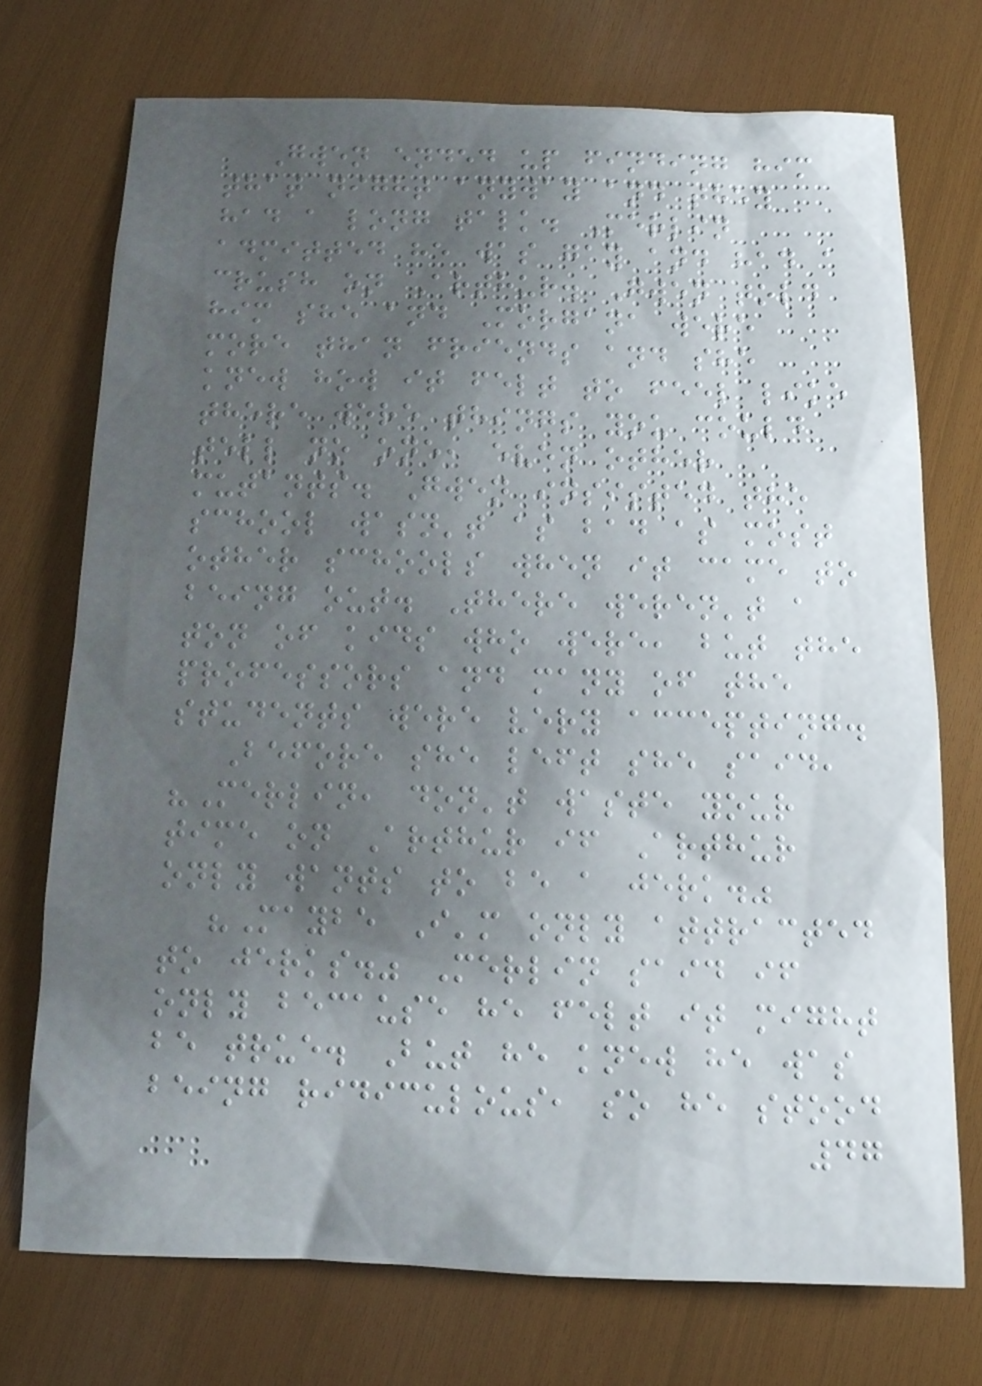Gwen ended up finding him
that night anyway and they
had a long talk. Merlin
admitted he was gay and had a
crush on Arthur. Gwen told
him she and Morgana were
more than friends and she
knew how it felt to feel like
there were things you could
tell no one, even other
mutants. Gwen insisted the
school wasn't as bad as most
other schools when it came to
being out. There weren't a
ton of kids who were, but the
professors and many of the
students were very accepting.
Before she left she said,
"Merlin, don't waste your
time on Arthur if Arthur
only wants to be a jerk."
"Maybe I'm only attracted
to jerks." Merlin said if
only because he felt it might
be true. But he knew he was
being ridiculous, so he stood
47
